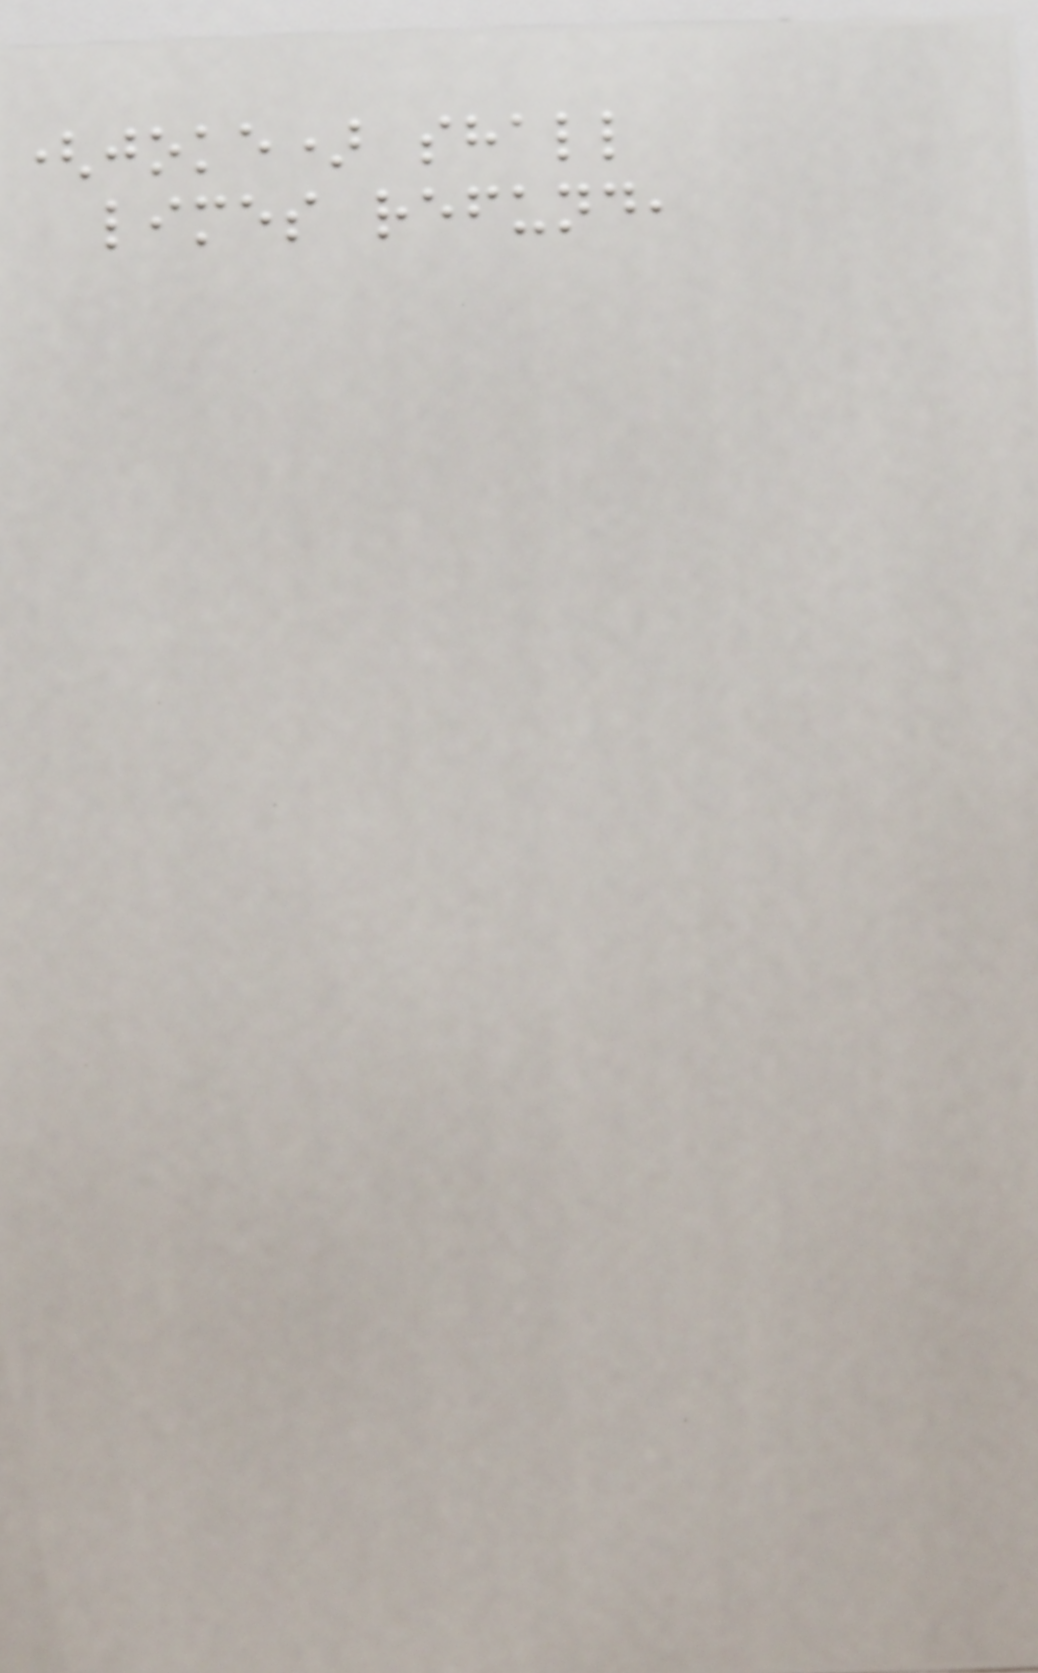(joke) shall
limes refund,
